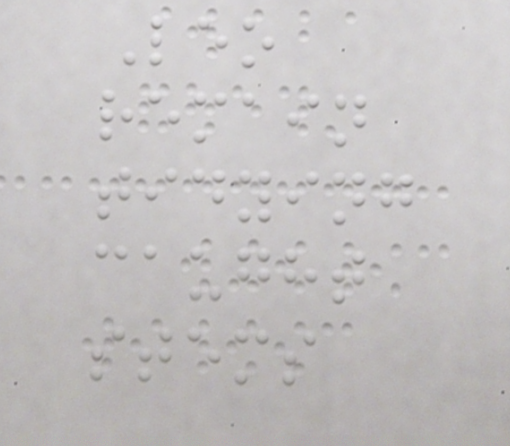Leo
remain
tidying
caught
stems
